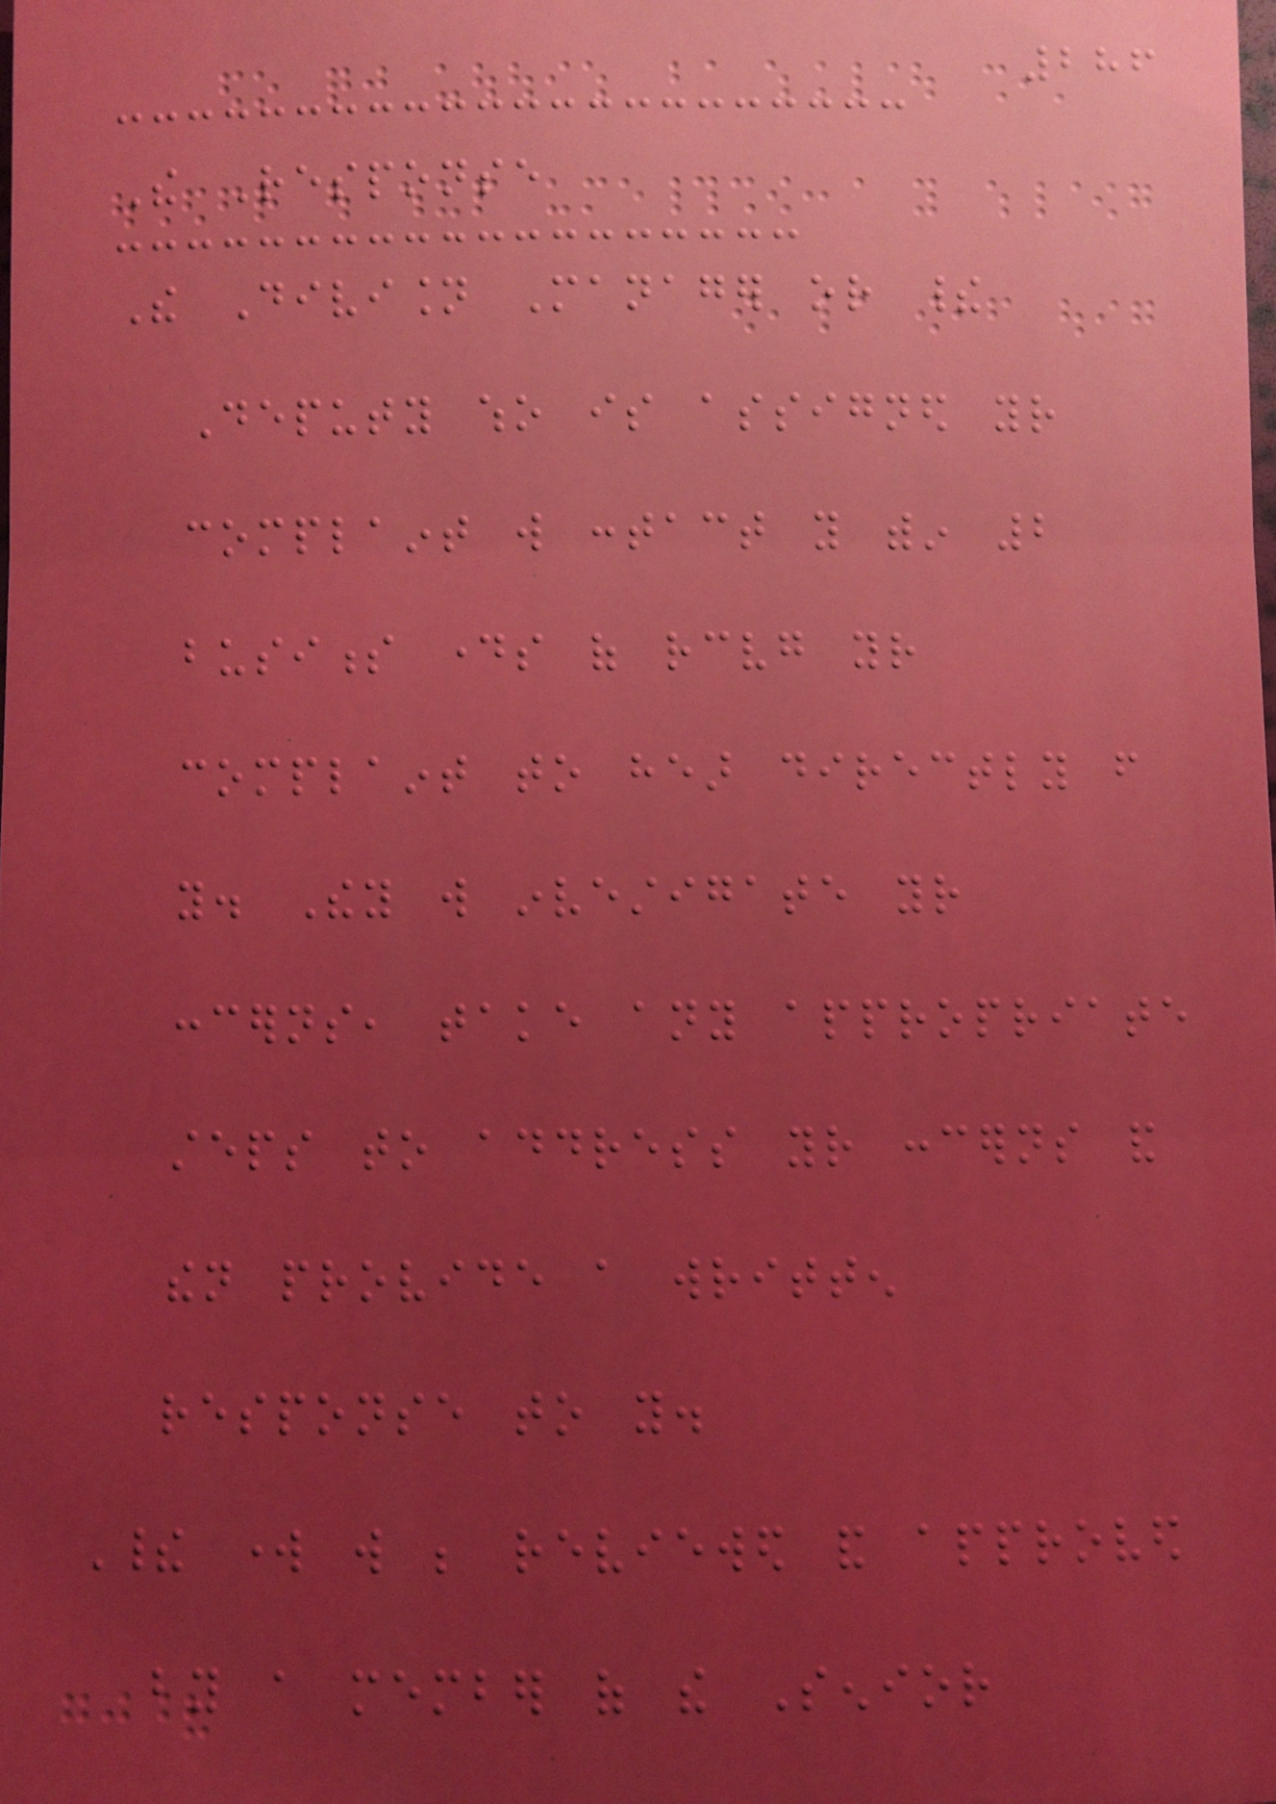286
The Response
The Division Manager or their
Deputy who is assigned your
complaint will contact you within 2
business days of receiving your
complaint to hear directly from
you. They will investigate your
concerns, take any appropriate
steps to address your concerns and
then provide a written
response to you.
Their work will be reviewed and approved
by a member of the Senior
